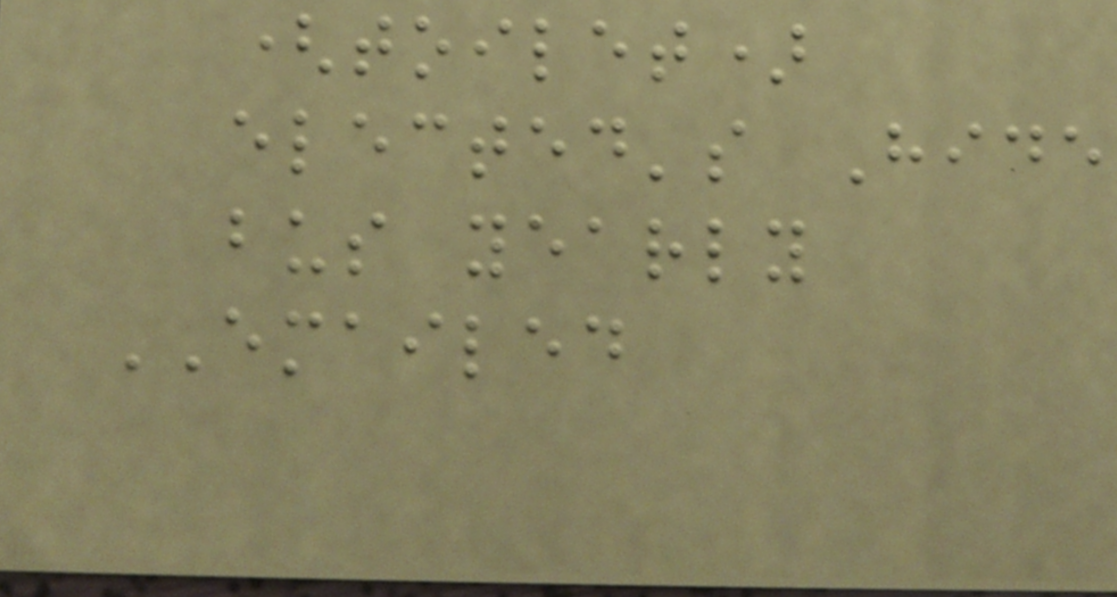(toilet)
elected's Hide
bus yearly
EMAILED
